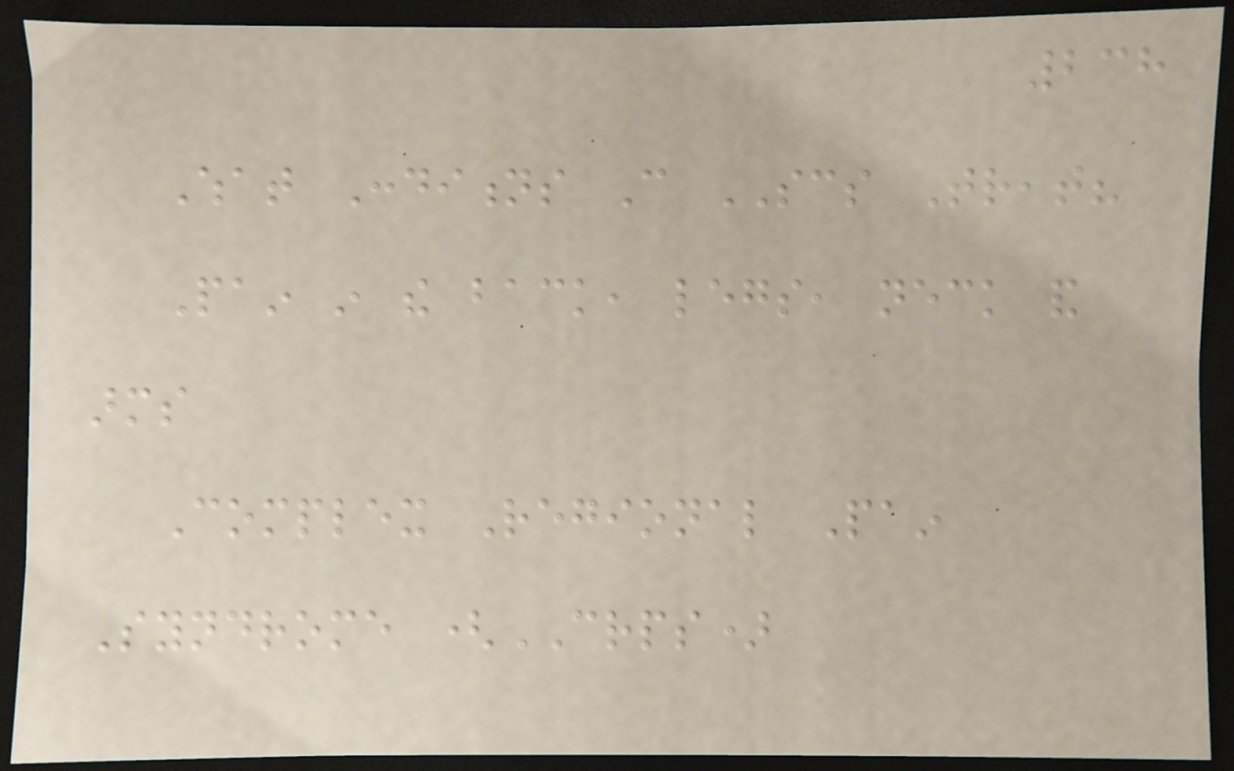238
What Conditions Can SCS Treat?
Pain in the back, legs, neck and
arms
Complex Regional Pain
Syndrome (CRPS)
